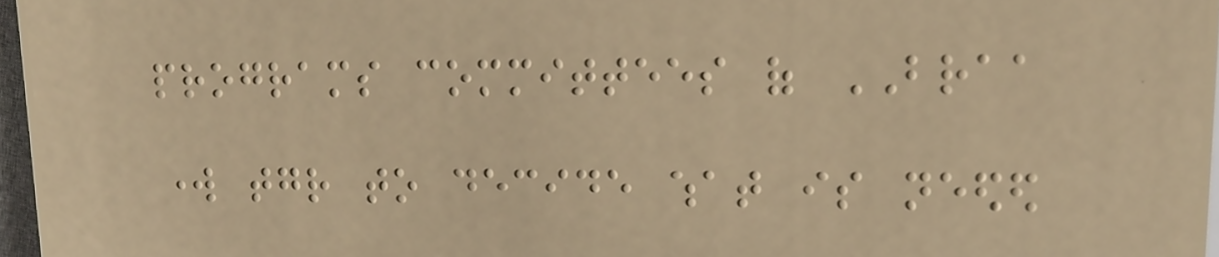programs committees of BRAA
work together to decide what is needed
